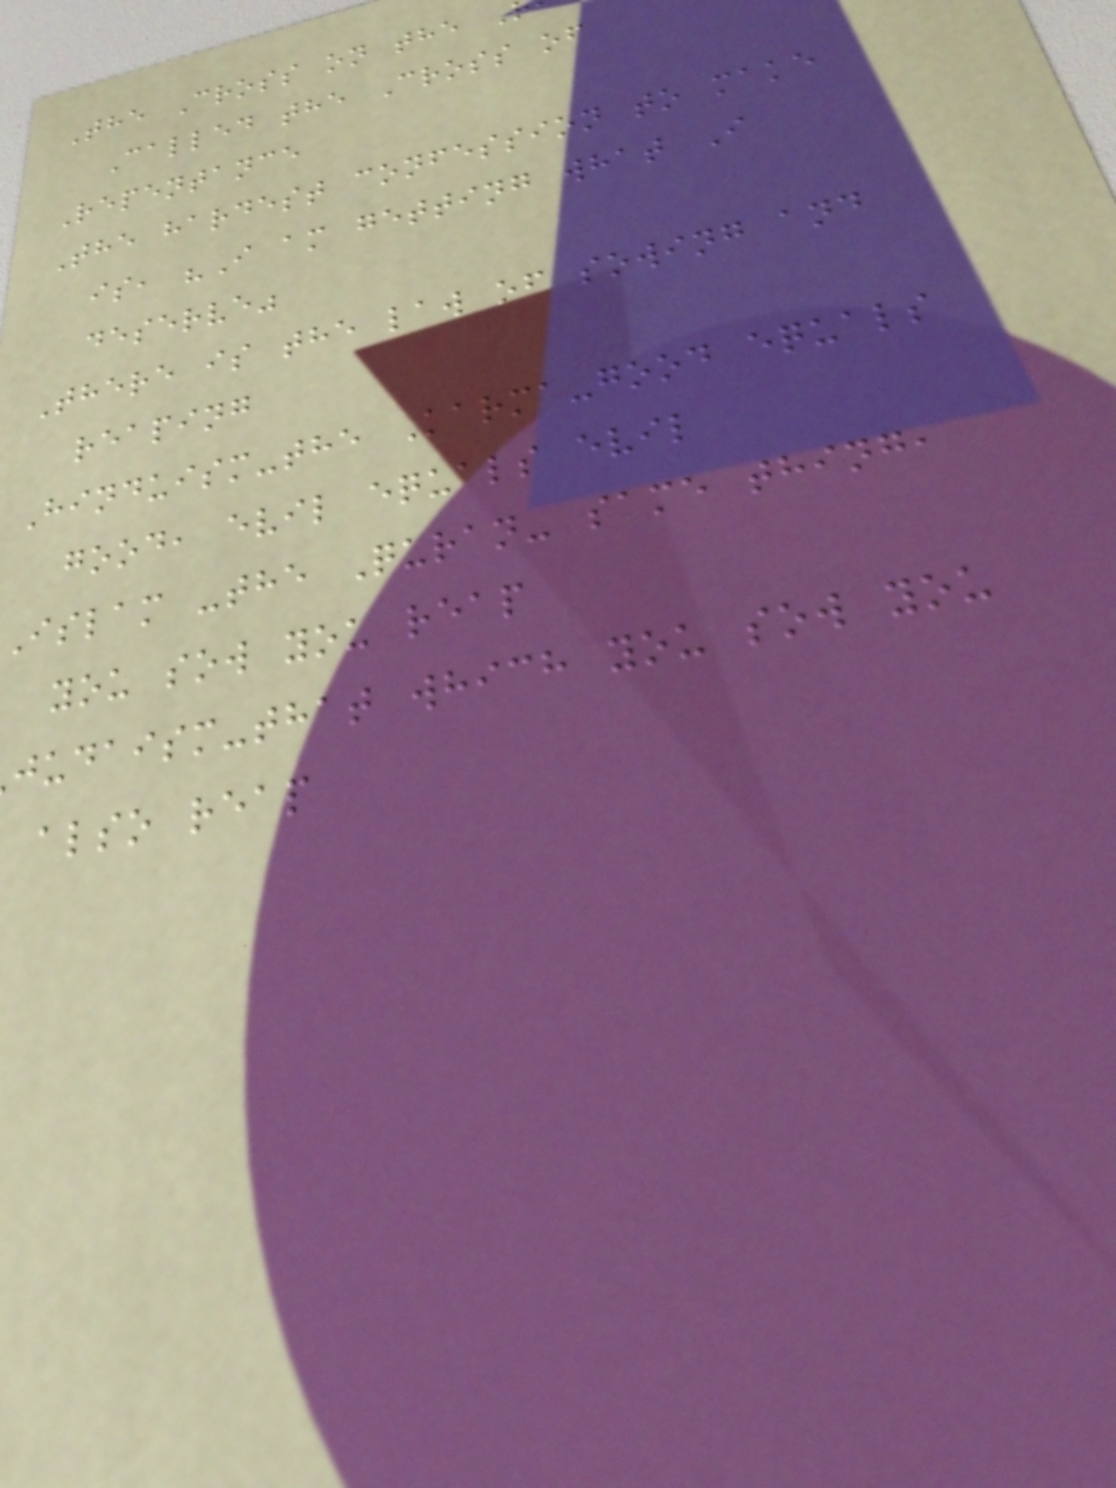The Cross on the
Called the Cross of
Repentance
The hardest confession to make
is, "I am getting what I
deserve"
There is the law of sowing and
reaping
Hinduism-the Karma-good equals
good, evil equals evil
Islam -the Quran- same thing,
you sow you reap
judaism-that which you sow you
also reap
